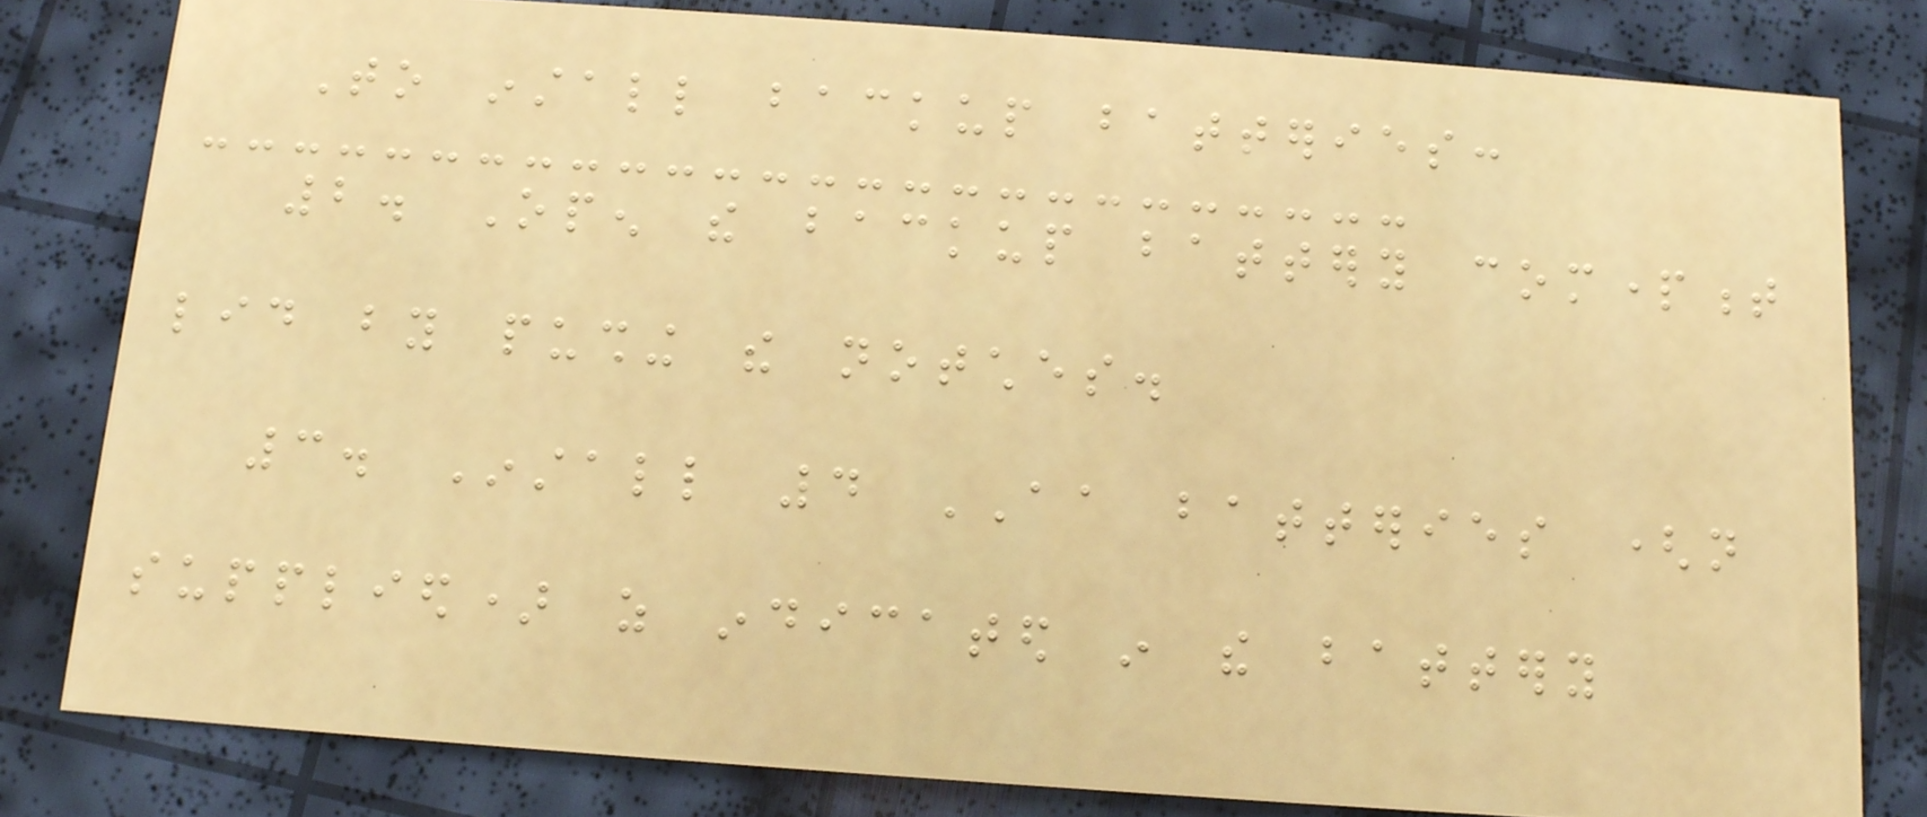To install backup batteries:
2. Open the backup battery compartment
lid by pushing the notches.
3. Install 4 AA batteries (not
supplied) as indicated in the battery
